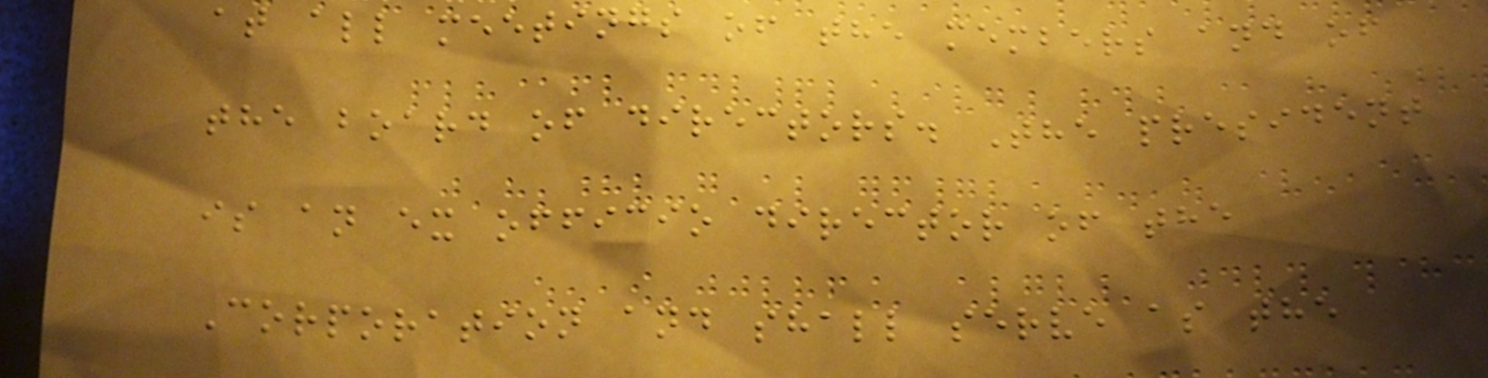at all meetings of the members and of
the board of directors. The president
is an ex officio director of the
Corporation and shall serve as the
